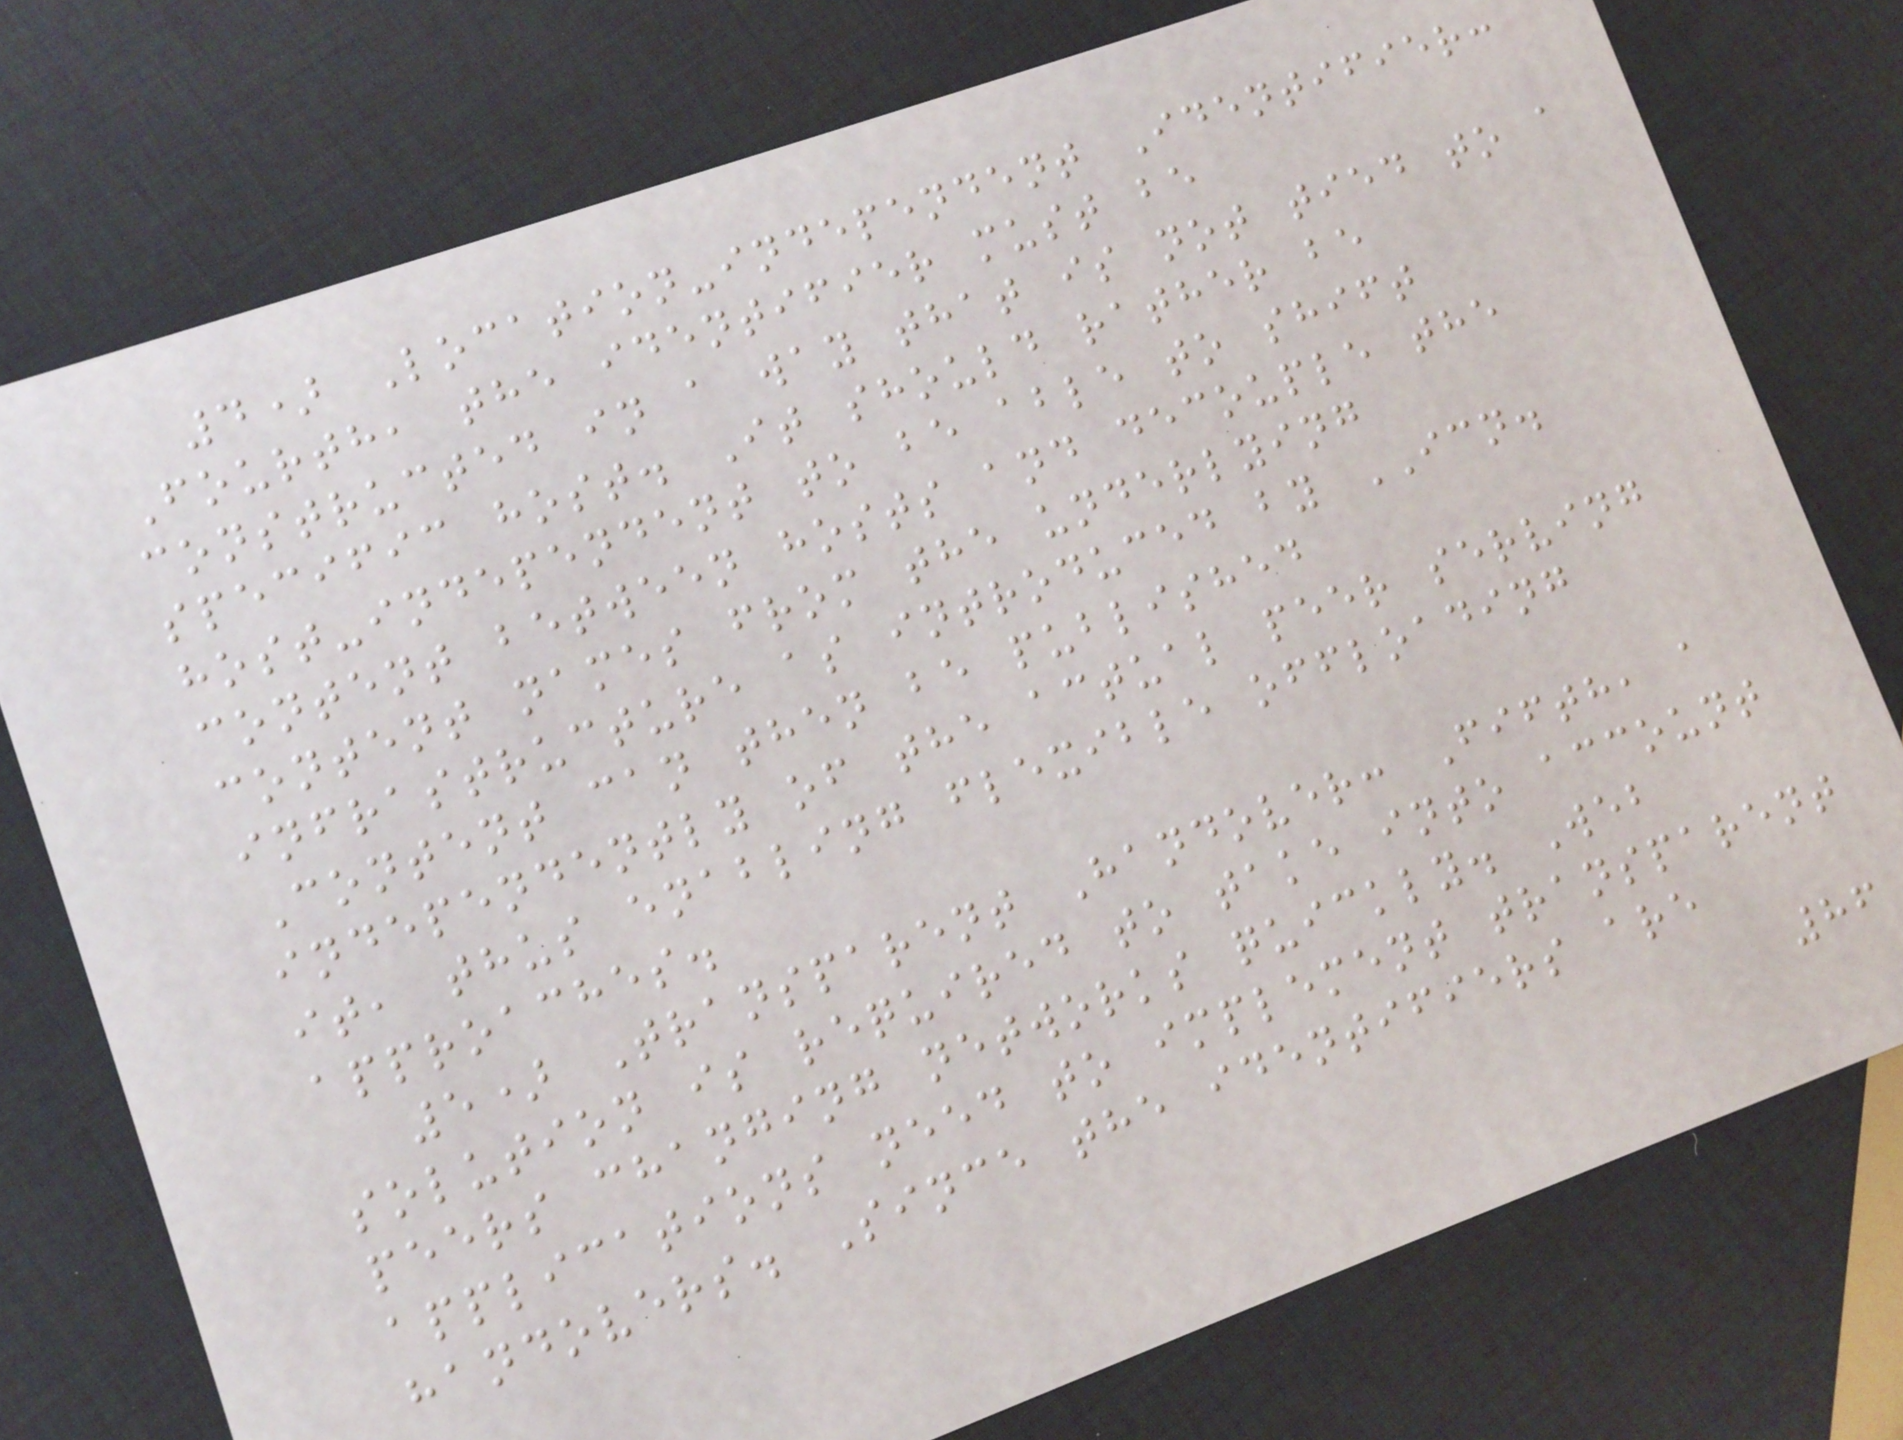4) Location-independent Identifier:
Fourth, the identifier must be
constructed in a way that is not tied to a
specific host. It should rather be
host-independent to be able to shift
content between hosts and decouple the
content names from the underlying
infrastructure as introduced by ICN.
Content can then be published
independently of the actual peer serving
it, thus enabling flexible offloading
approaches.
5) Transparent Handover: Fifth, a
solution is required to take into account
peers changing networks quickly. Web
applications need to implement transparent
handovers. Since the identifiers are
86
